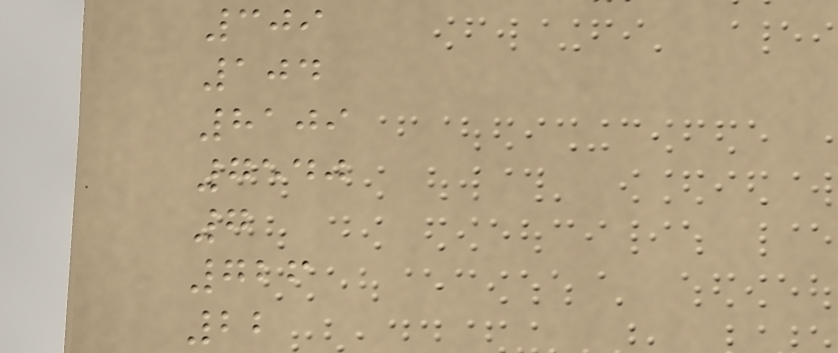309
104
8109
7540
7
726
22
